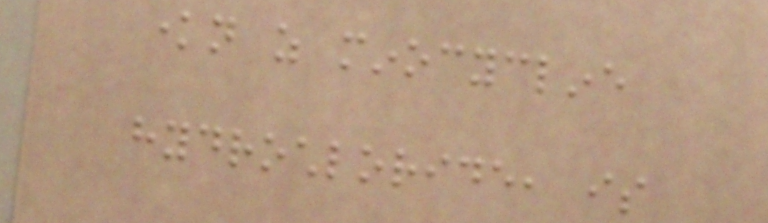known as minocycline
hydrochloride, is
